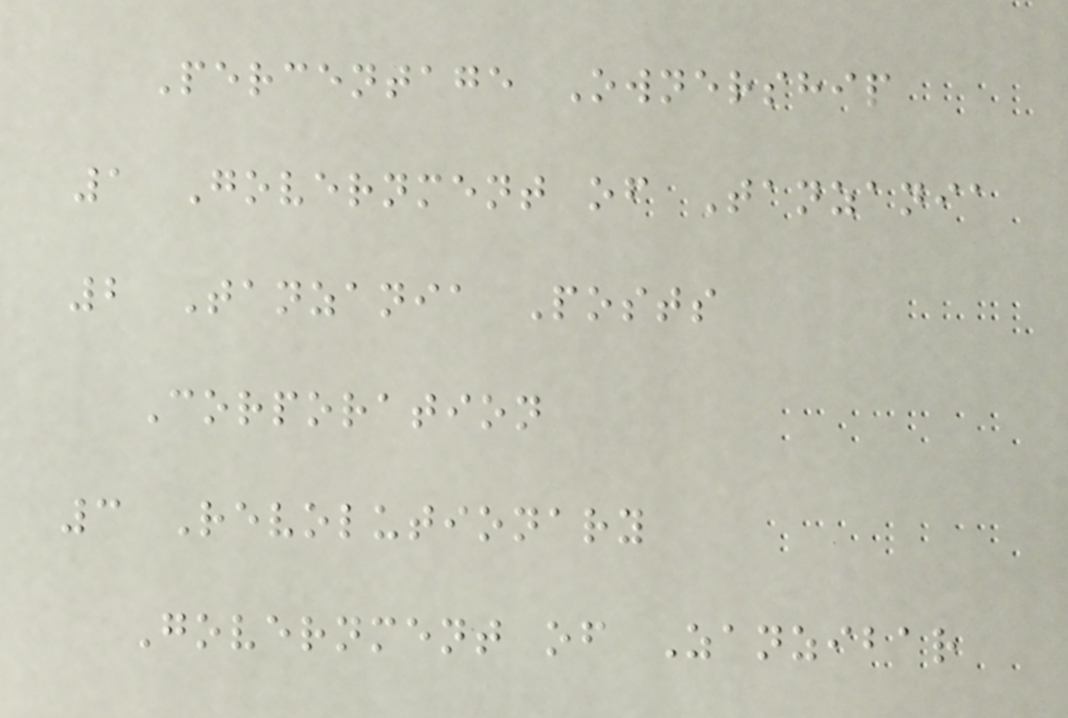Percentage Ownership
1 Government of Tanzania
2 Tanzania Posts
Corporation
3 Revolutionary
Government of Zanzibar
